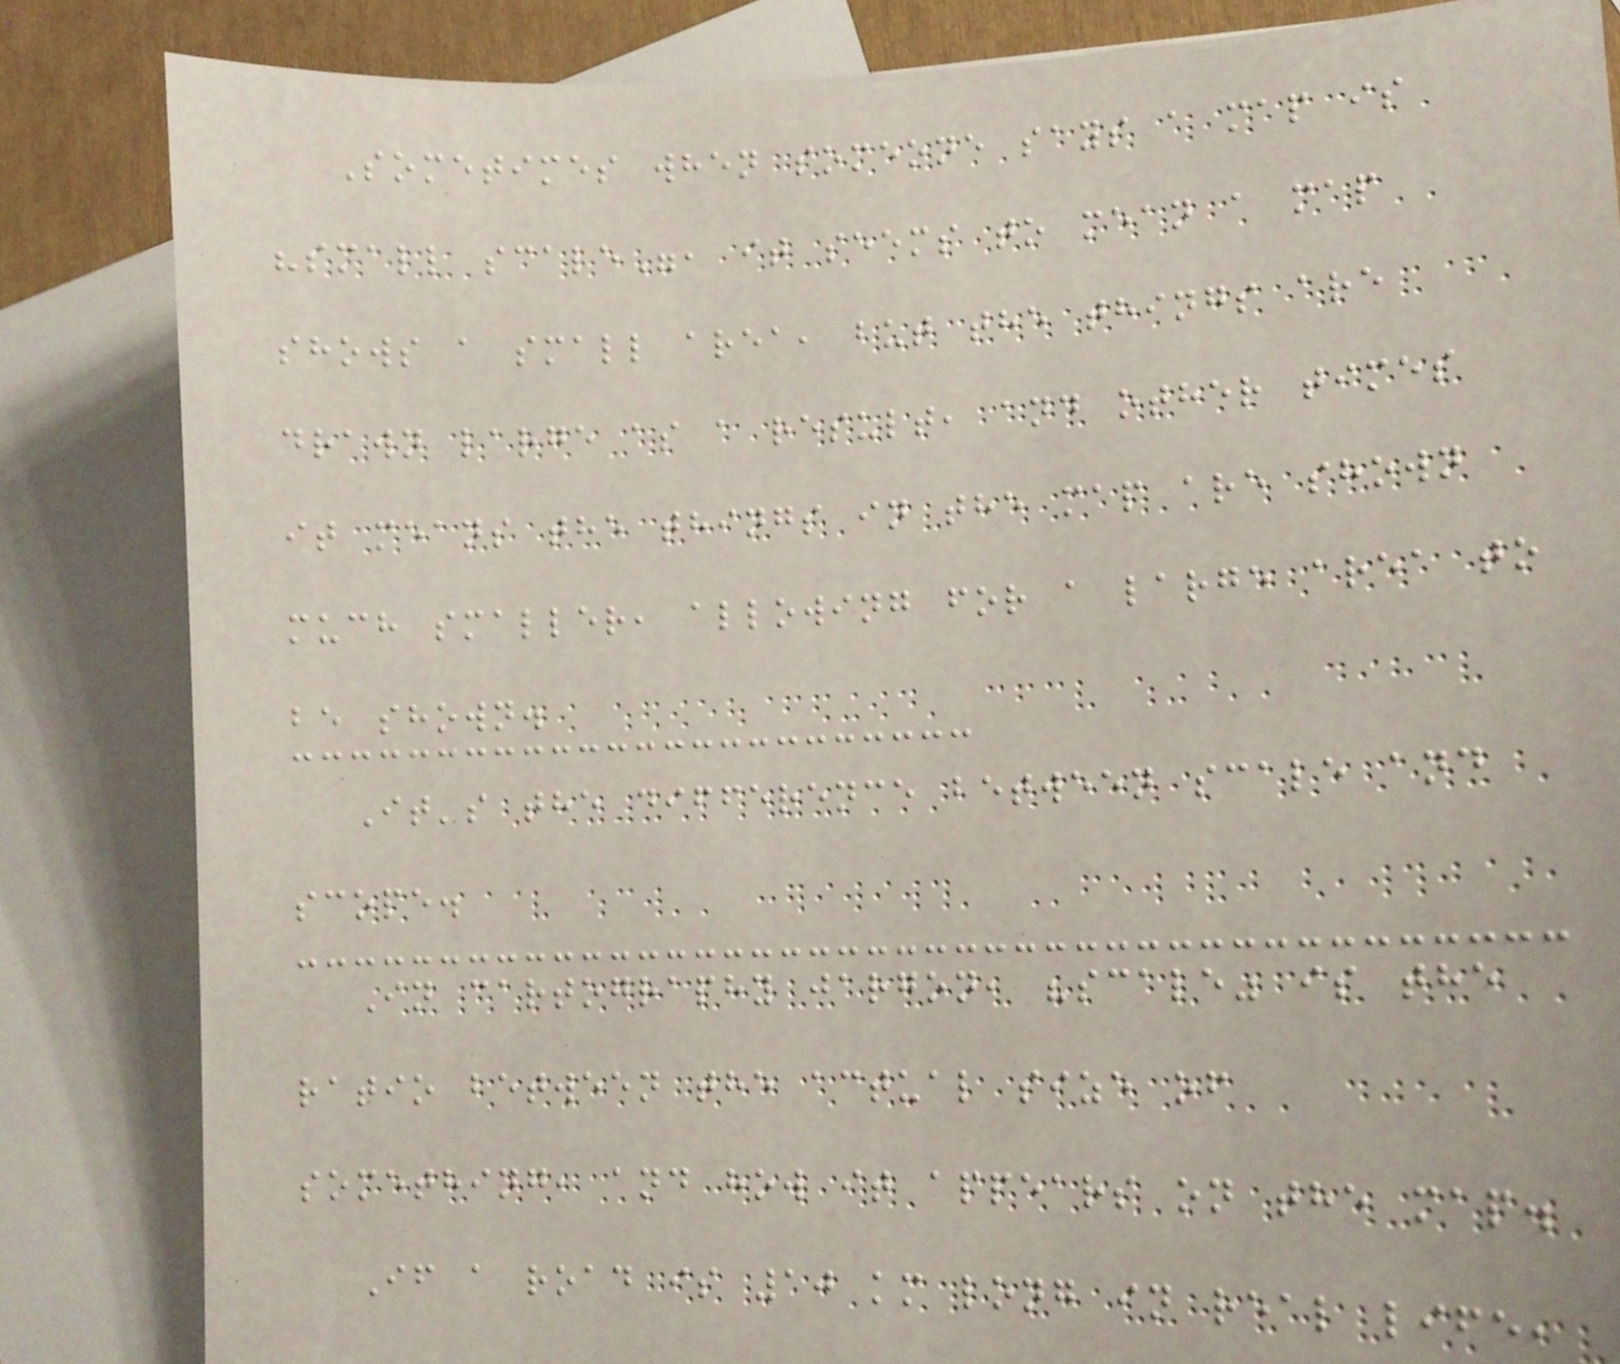Sometimes when someone says a map is
"small scale", it seems to mean a map
shows a small area, but the things are
drawn large as a result, and other times
it means the things in the map are shown
much smaller, allowing for a large area to
be shown.
It's the difference between scale and
scope.
In cartography jargon, "scale" is the
ratio between the actual size of
something, and how it appears on the map.
If a road is 10 km long in real life,
